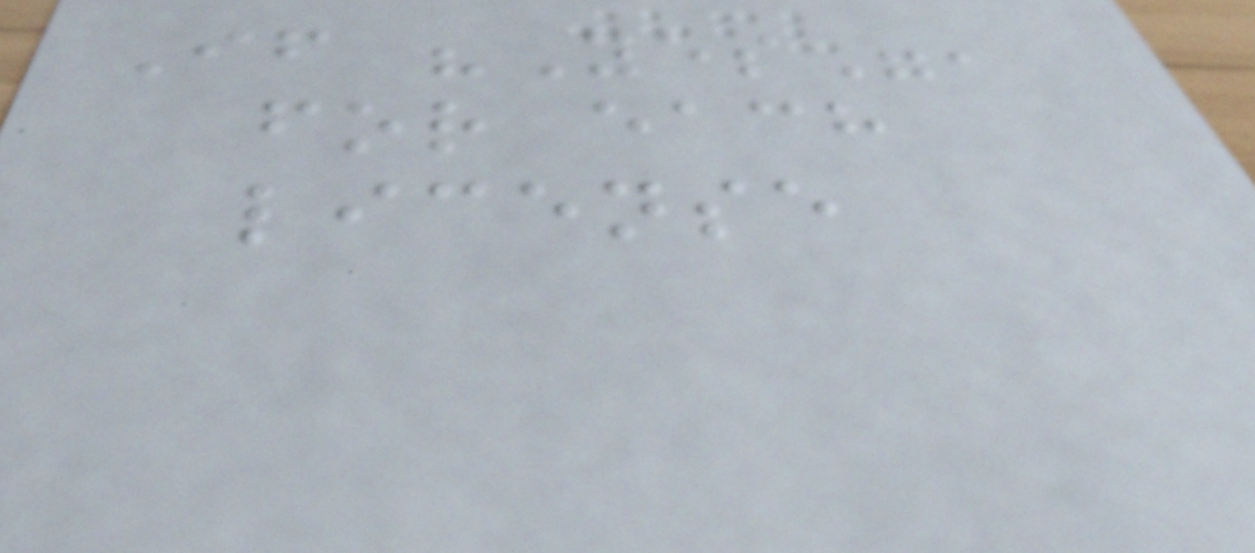If "Yes",
for each
license
